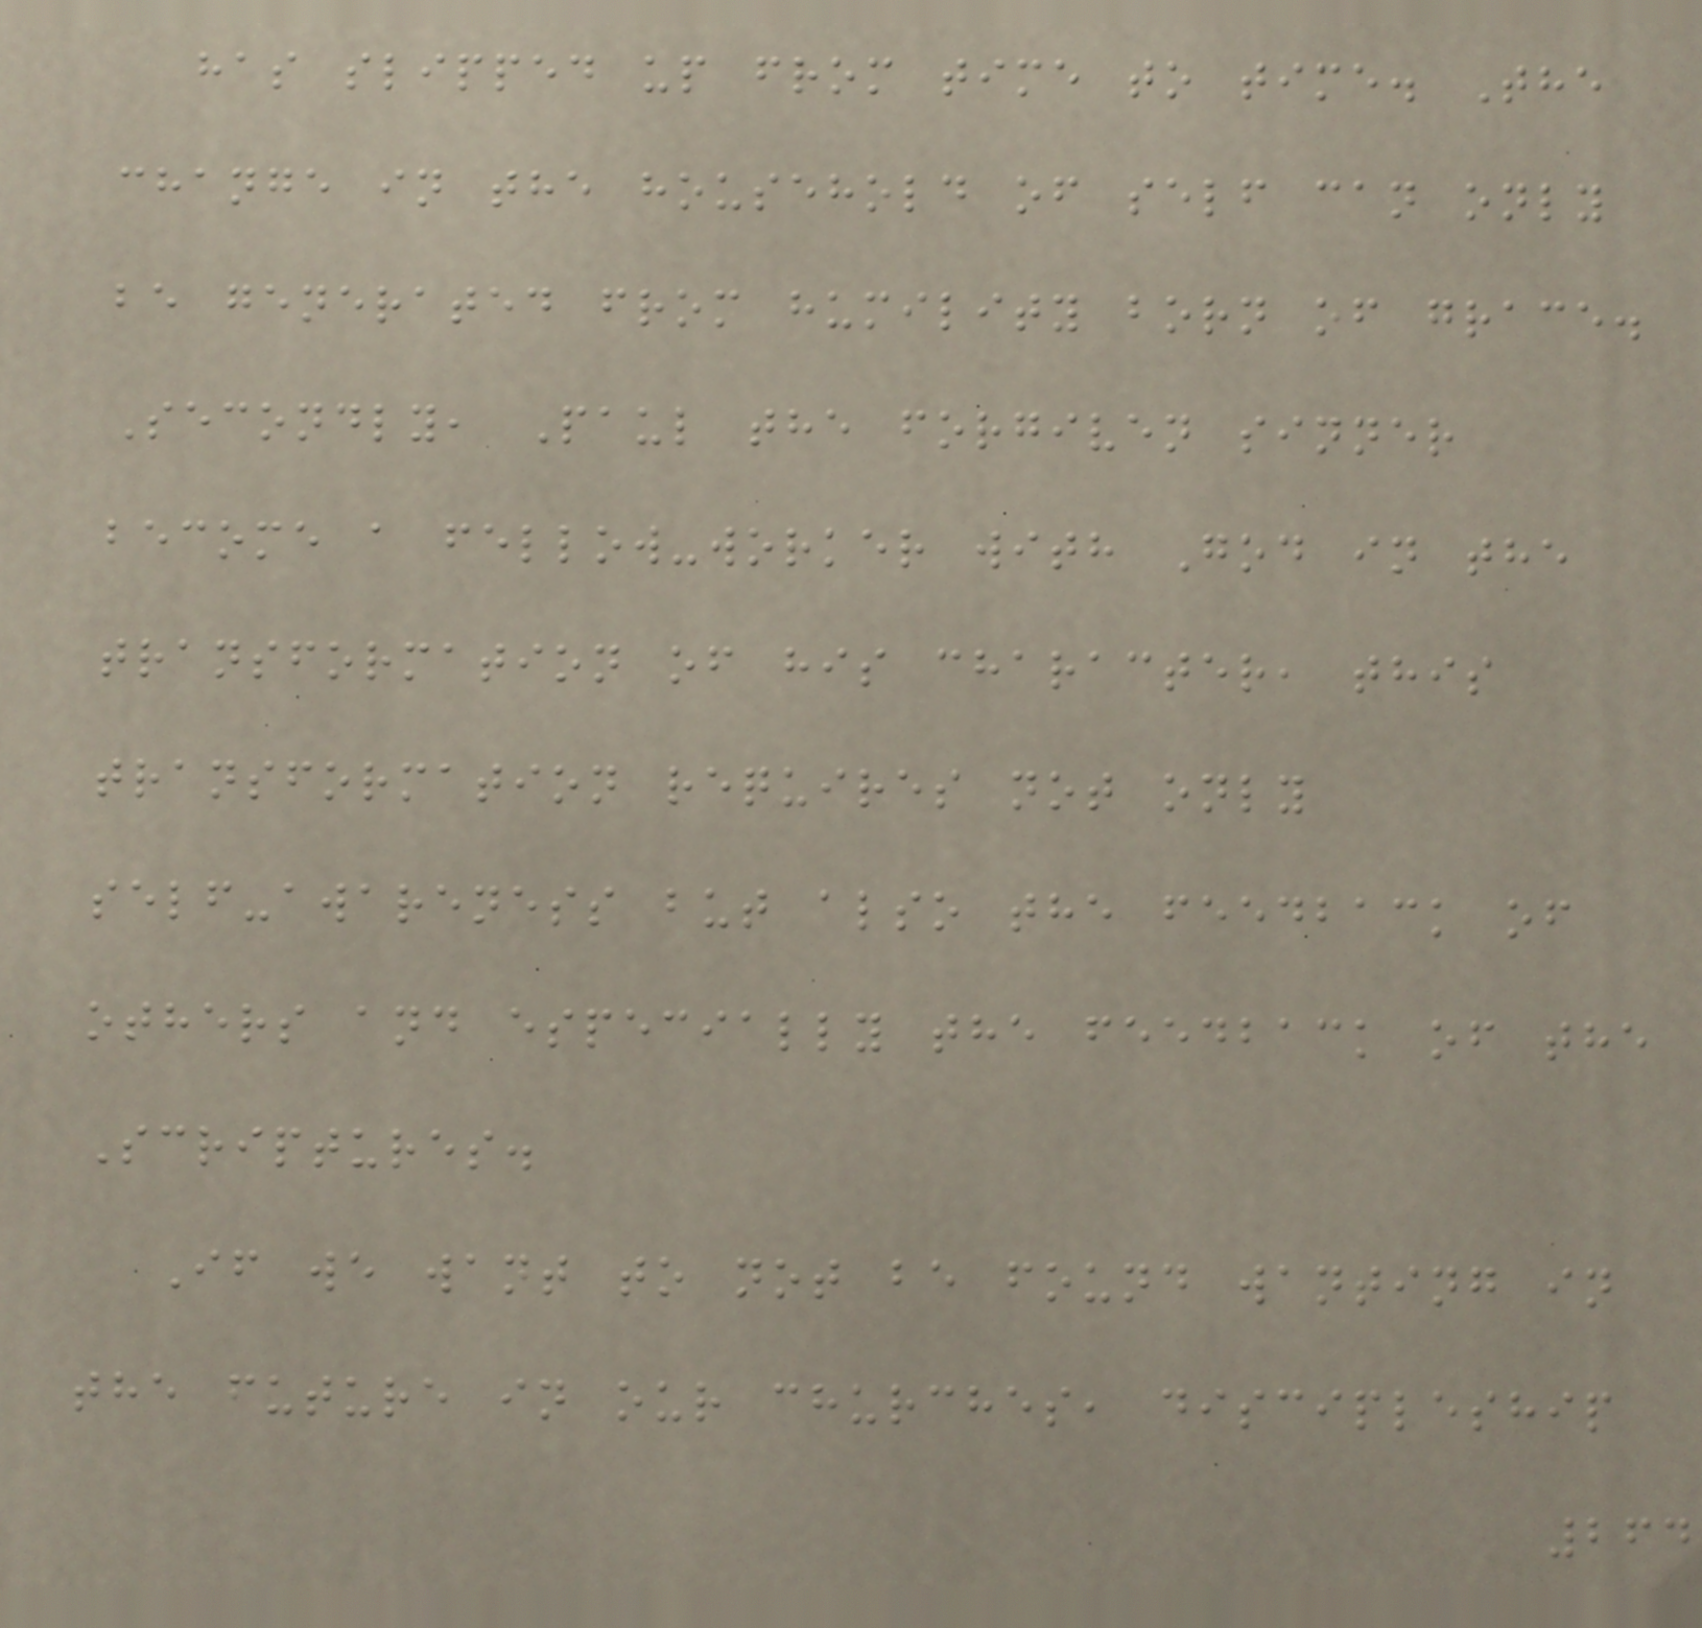has slipped up from time to time. The
change in the household of self can only
be generated from humility born of grace.
Secondly, Paul the forgiven sinner
become a fellow-worker with God in the
transformation of his character, this
transformation requires not only
self-awareness but also the feedback of
others and especially the feedback of the
Scriptures.
If we want to not be found wanting in
the future in our churches, discipleship
264
